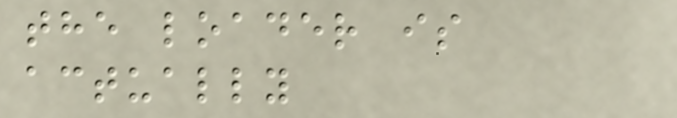the loader is
actually
